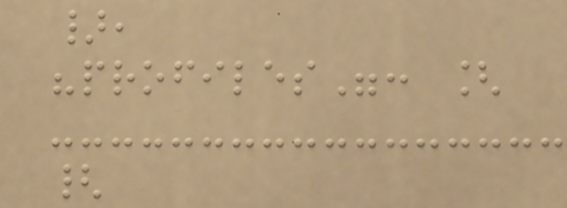},
"profiles": [
{
